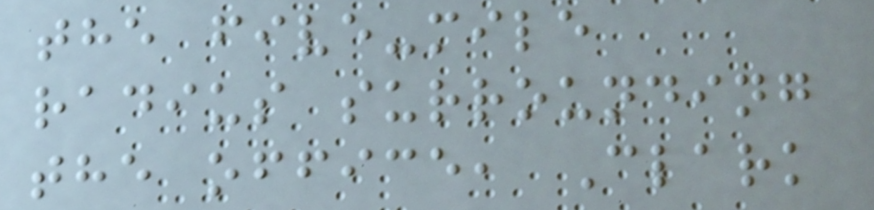the five-mile
radius surrounding
the office, Clark
